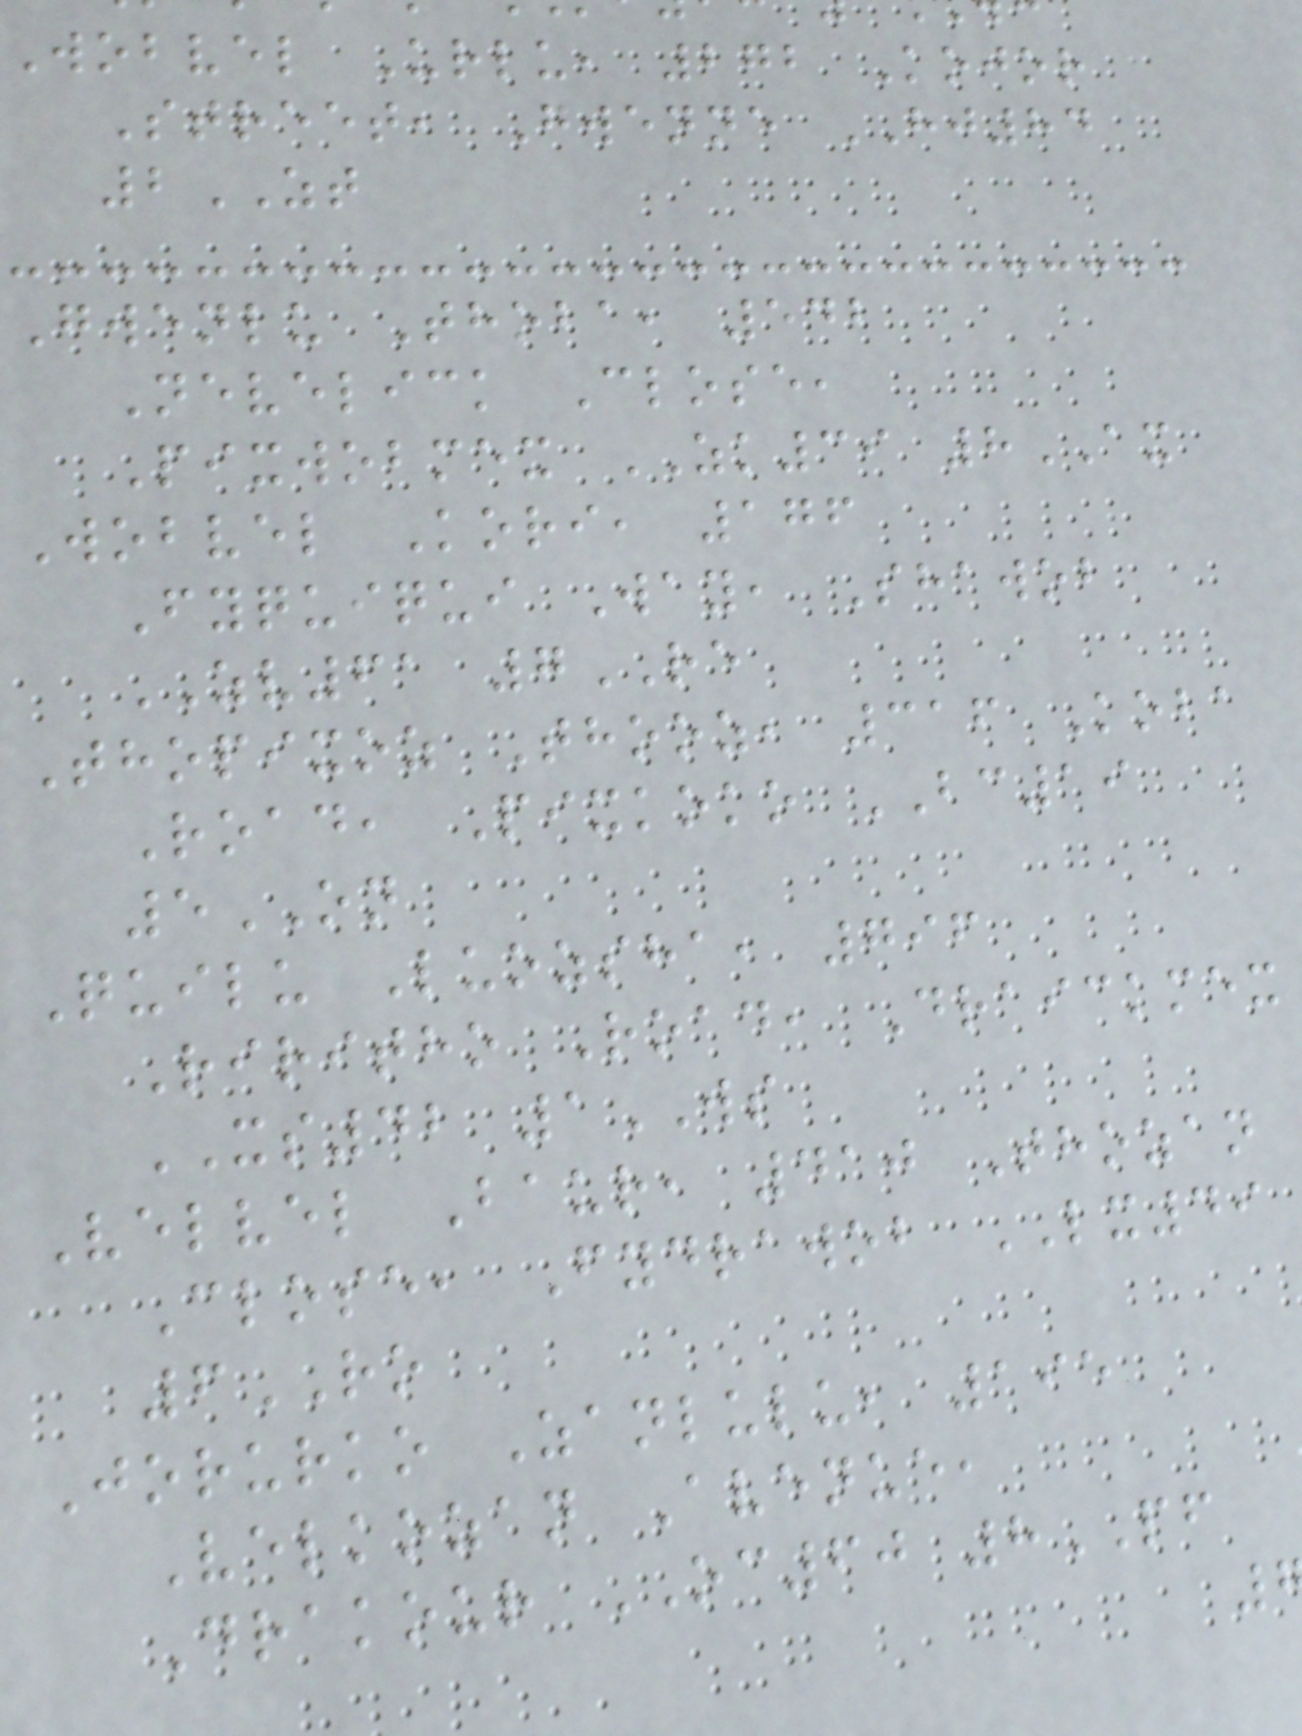Wobvel Urlu, 272 Kojor
Street, Gwenne HJ84
2ZT
Gwenlu Thoba, 542
Nevelick Close,
Pixwobmex ZK39 8AX
Wobvel Kori, 176
Fyquiqui Way, Shawob
ZV61 7RE
Thopixoz Thooz, 316 Koba
Road, Pixkoko BC19
5ON
Quilu Luozsha, 796
Riritho Road, Draickmex
XS42 1WS
Velvel Baur, 410 Thozan
Close, Fydrawob LX49
6RO
Jorurko Zanlulu, 195
Velkozan Avenue,
Drakour OC60 8PF
